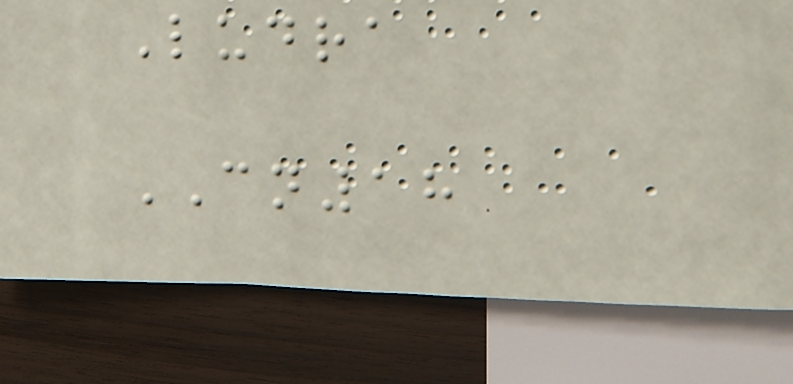Ludra
CN18
